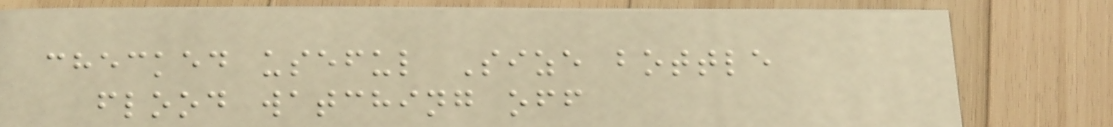checked useful Size bottle
flood watching off
